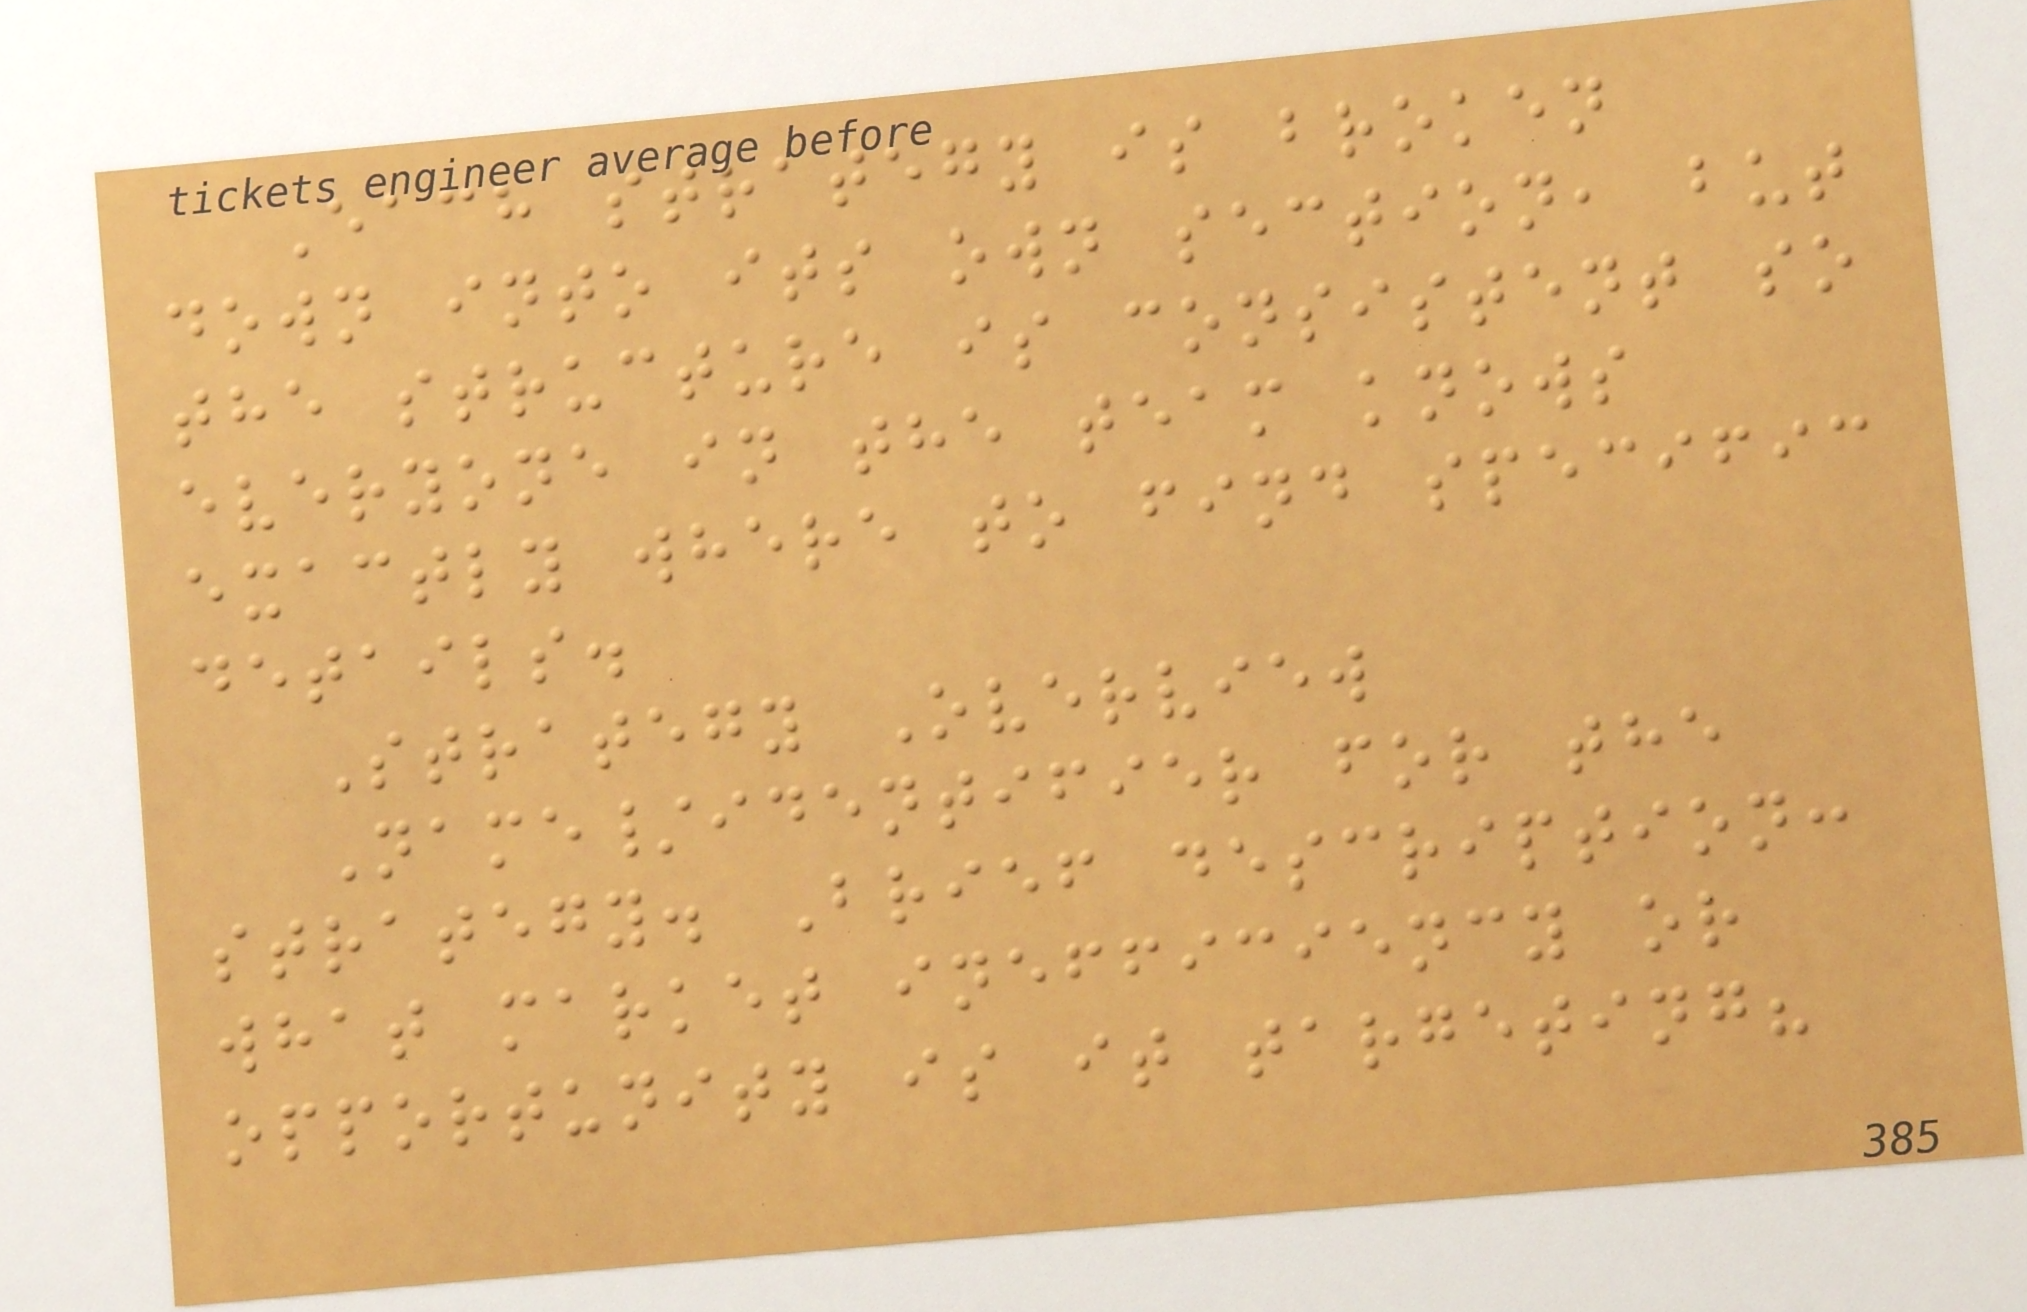Each strategy is broken
down into its own section, but
the structure is consistent so
everyone in the team knows
exactly where to find specific
details.
Strategy Overview
Name/identifier for the
strategy. Brief description:
what market inefficiency or
opportunity is it targeting?
